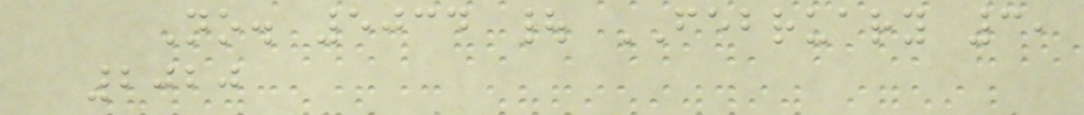No. 5034 | FEBRUARY 3,
2020
